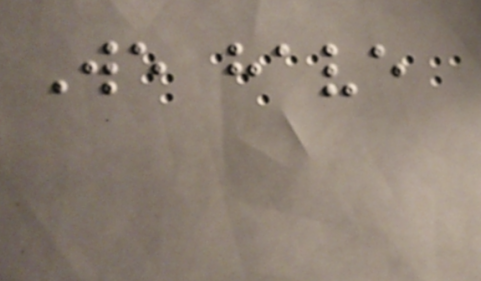We have
